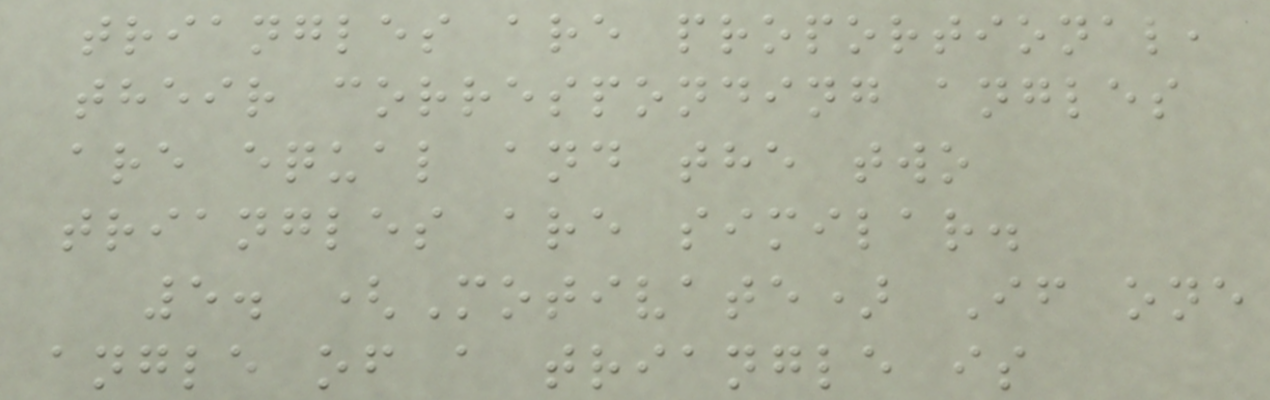triangles are proportional,
their corresponding angles
are equal and the two
triangles are similar.
5. (Motivate) If one
angle of a triangle is
